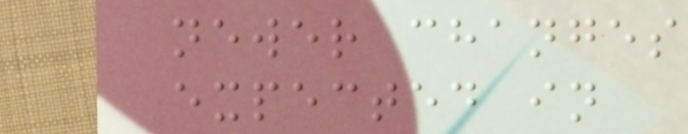newer changes
expected in
